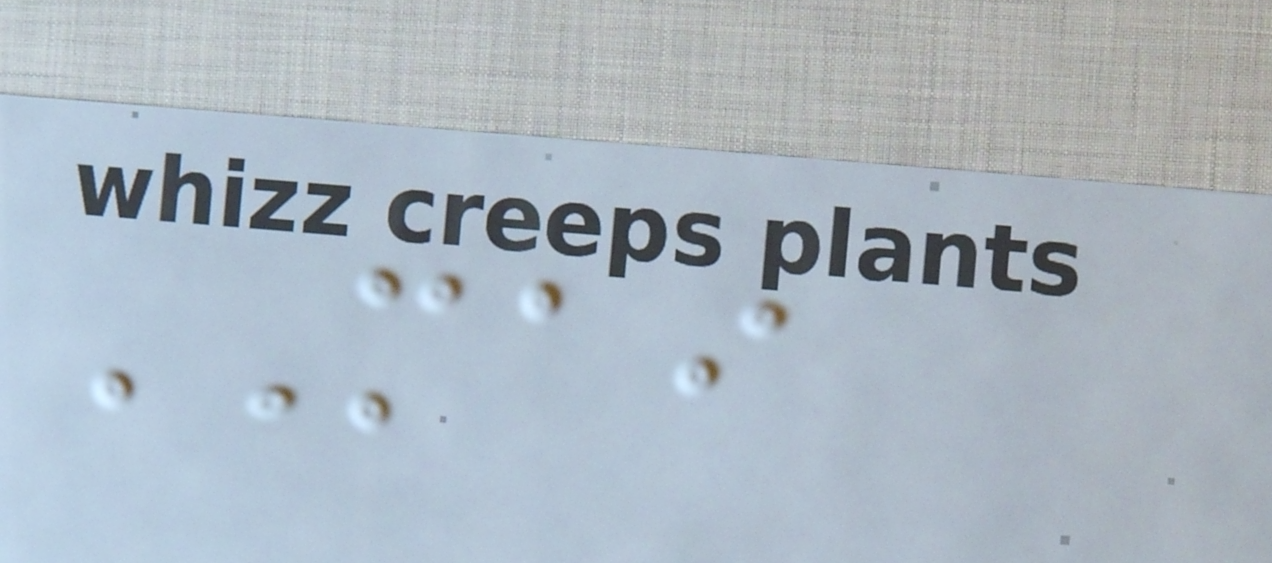MAI
